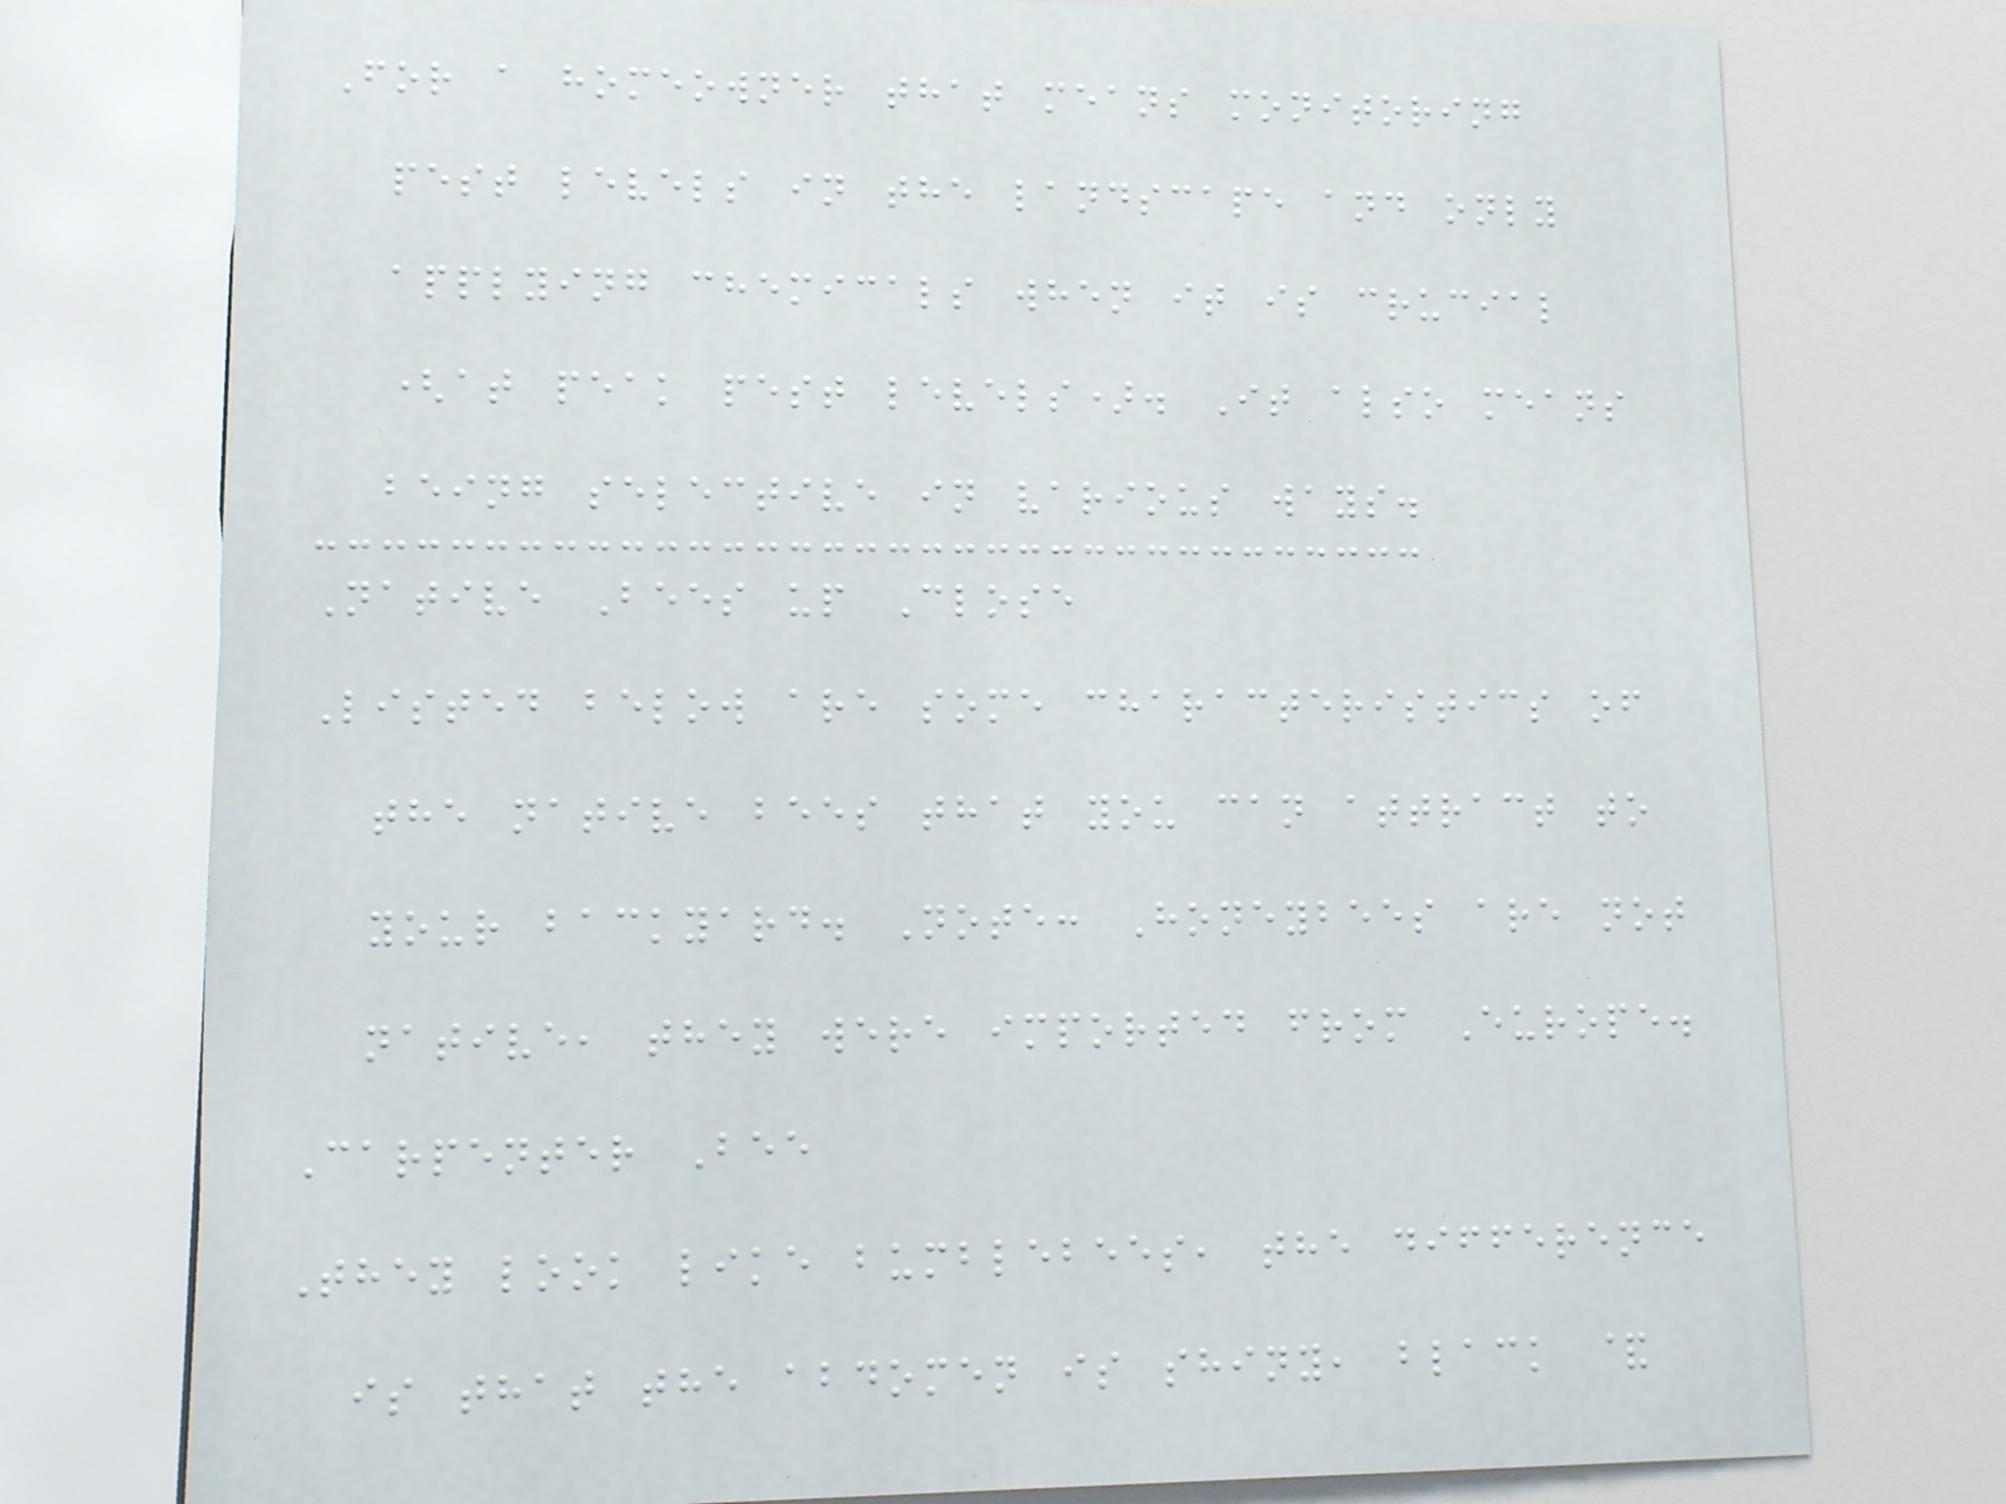For a homeowner that means monitoring
pest levels in the landscape and only
applying chemicals when it is crucial
(at peak pest levels). It also means
being selective in various ways.
Native Bees up Close
Listed below are some characteristics of
the native bees that you can attract to
your backyard. Note: Honeybees are not
native, they were imported from Europe.
Carpenter Bee
They look like bumblebees, the difference
is that the abdomen is shiny, black &
